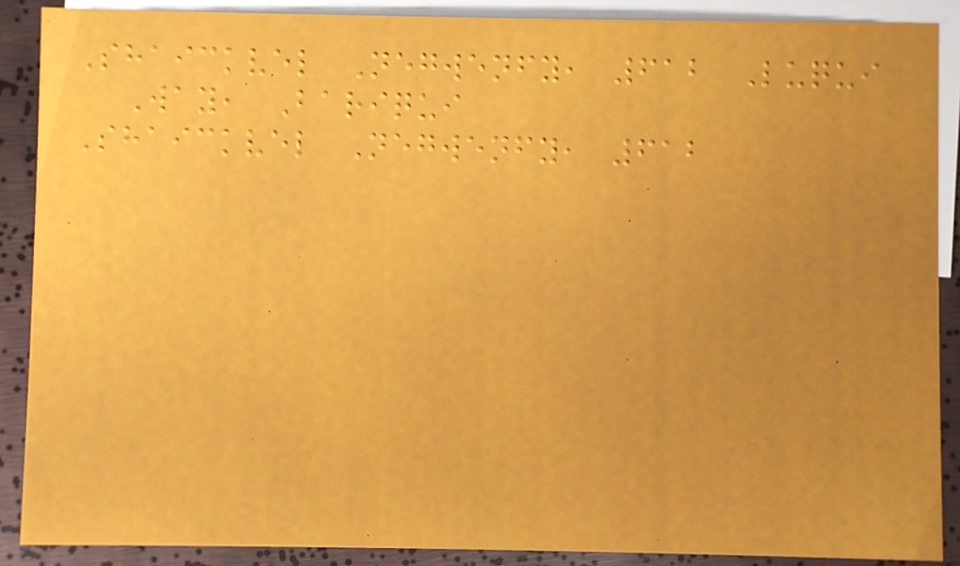Shaickvel Negwenfy, 612 Luqui
Way, Bariqui
Shaickvel Negwenfy, 612
